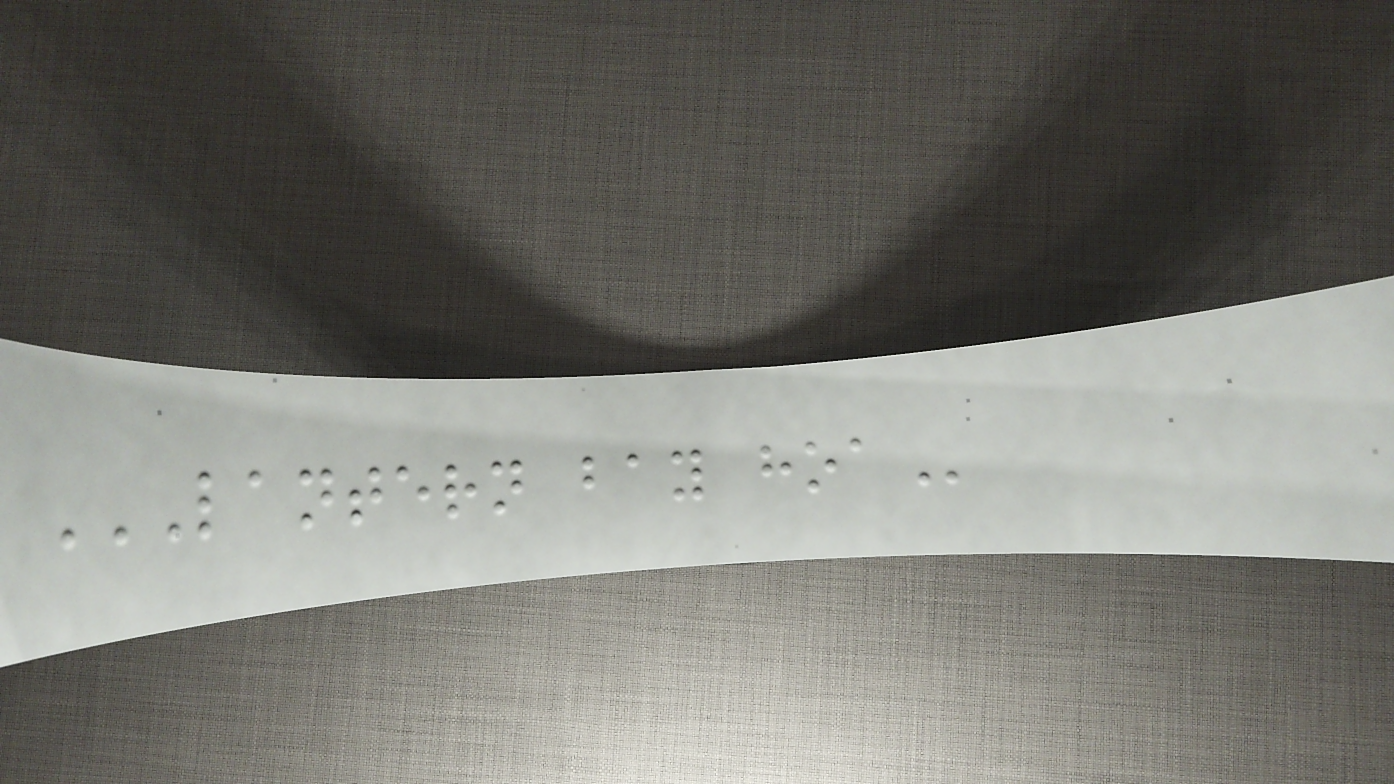LANTERN BAY HOA
